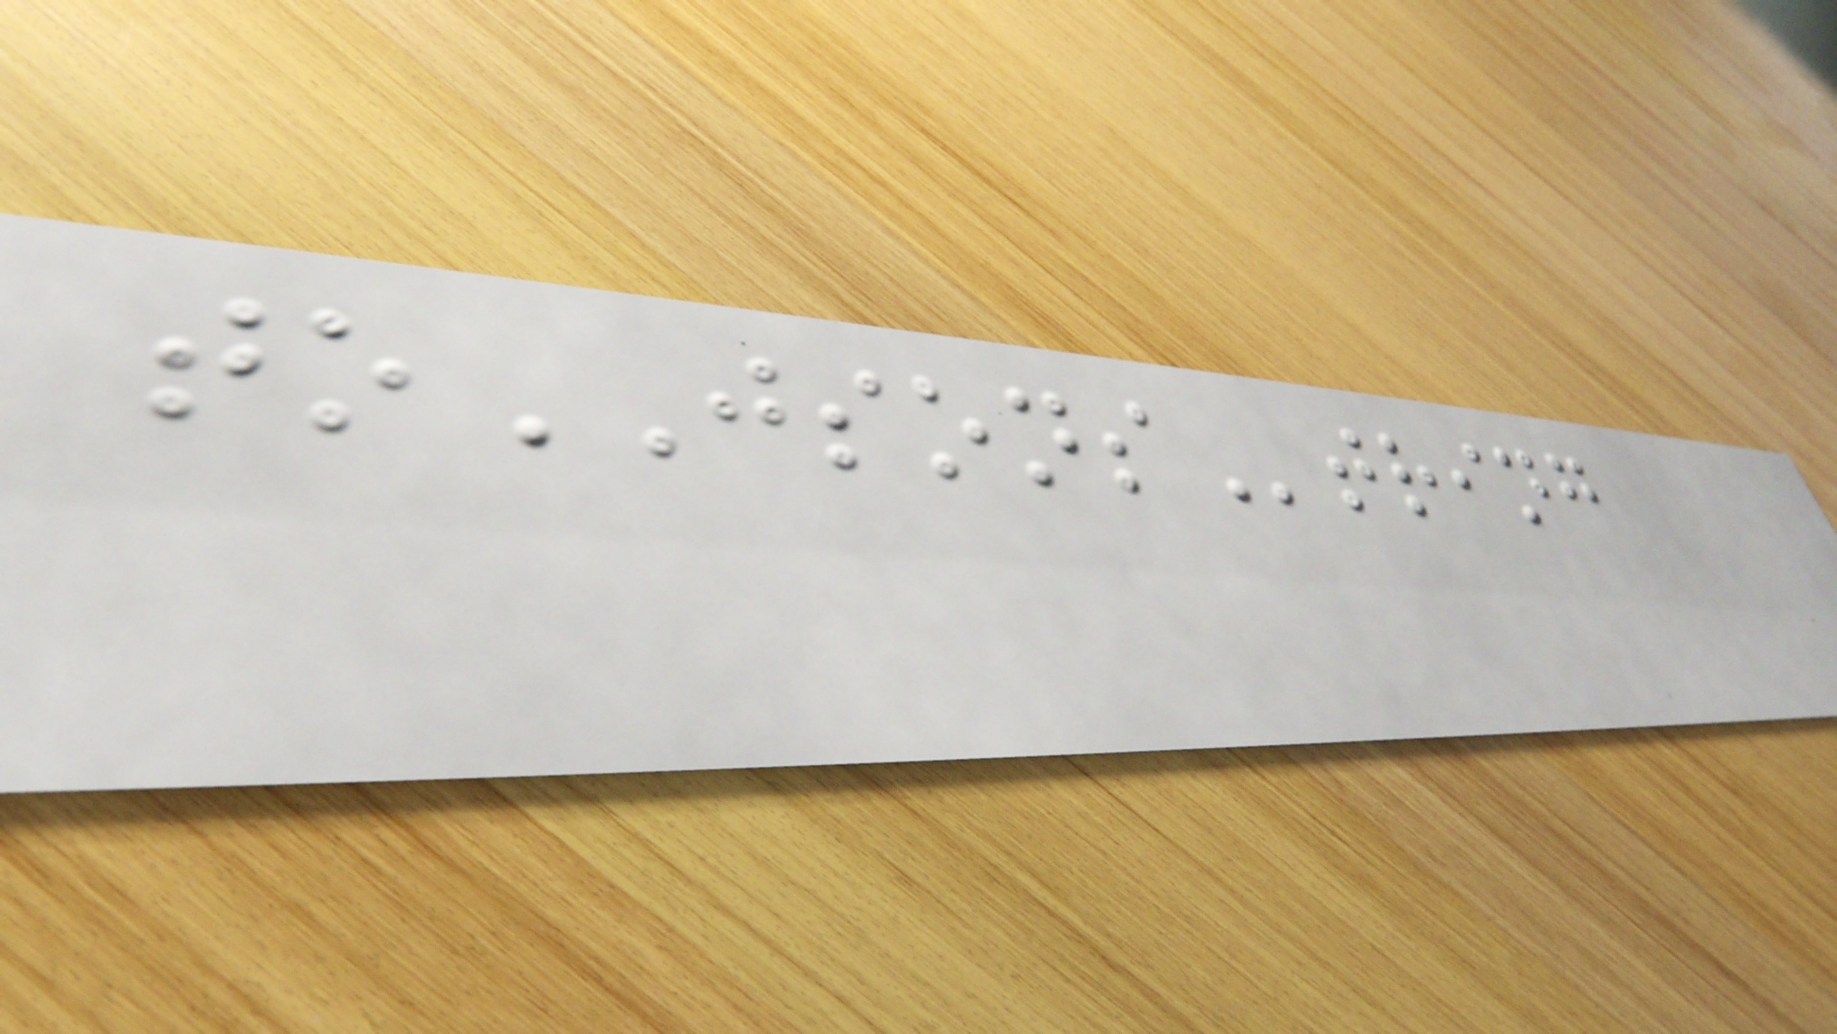toJSONString
